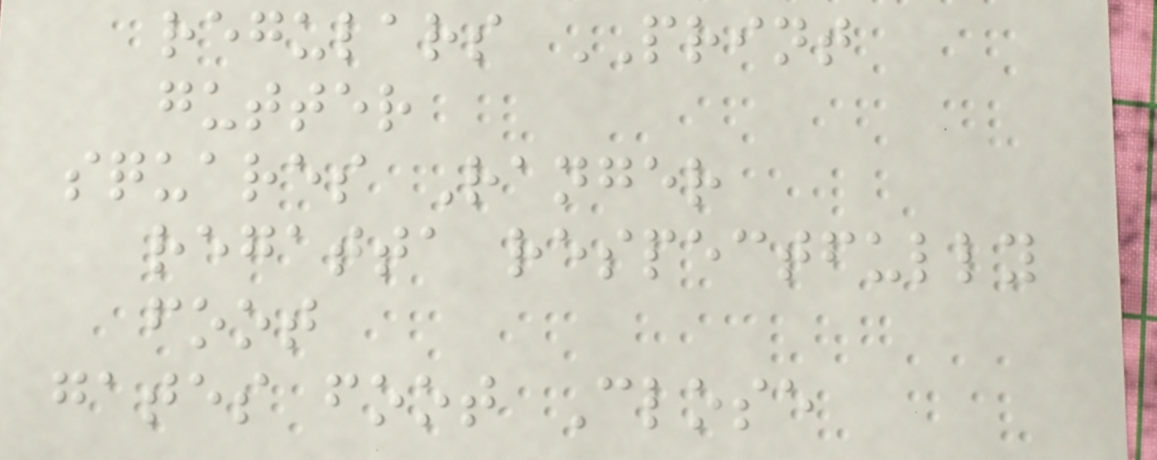regulars PRINT
gutter
squares Ranger
regatta respectfully
foot
gates foot Close
